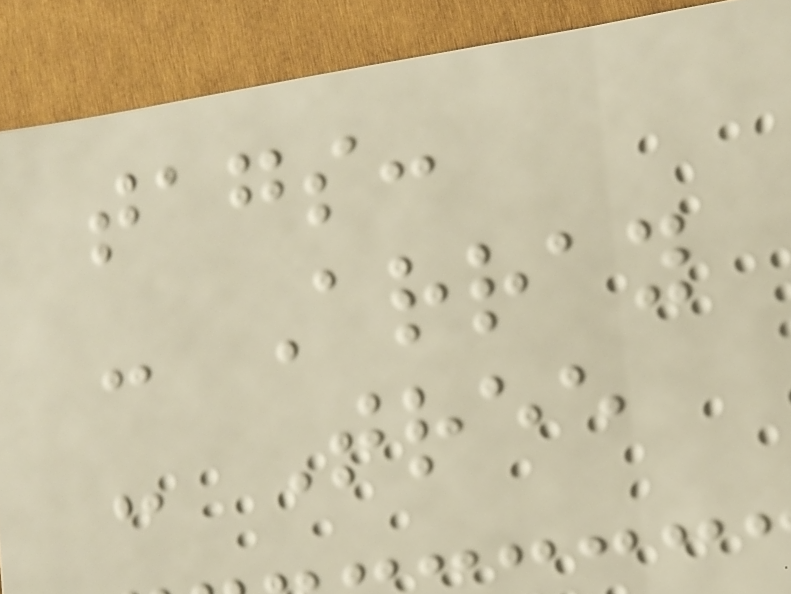tags:
- Array
- Tree
